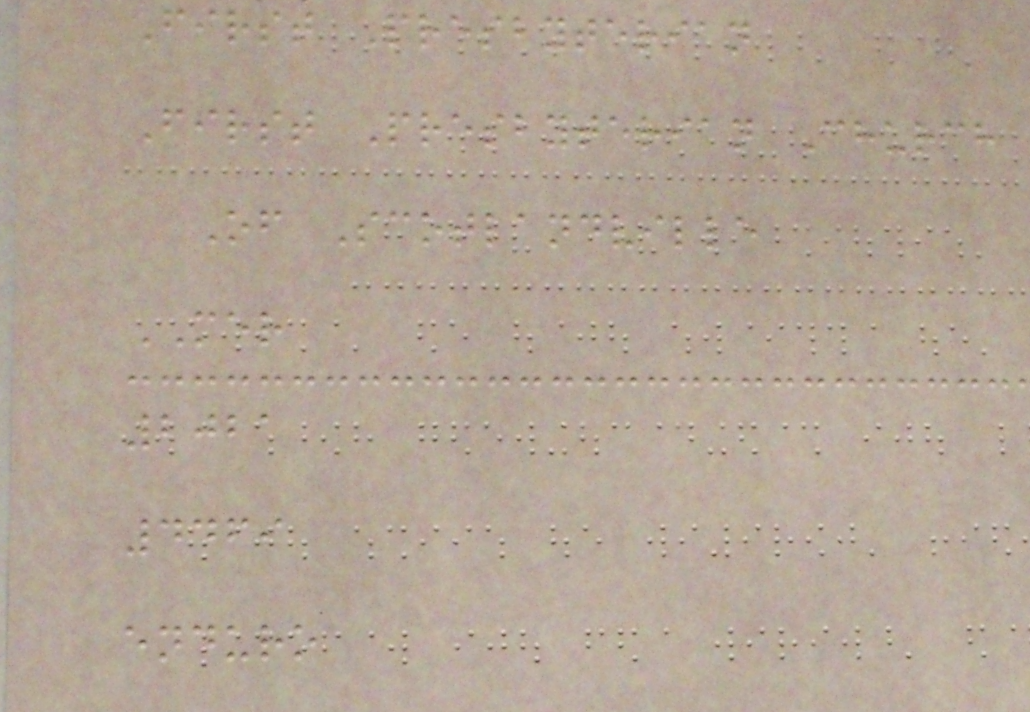First Presbyterian
First Presbyterian Church
Of Scotlandville
MER
2021
4469
enduro
